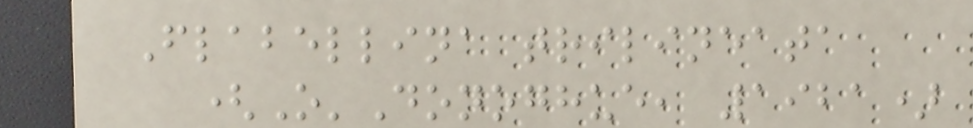Flabellina trilineata
(O'Donoghue, 1921)
